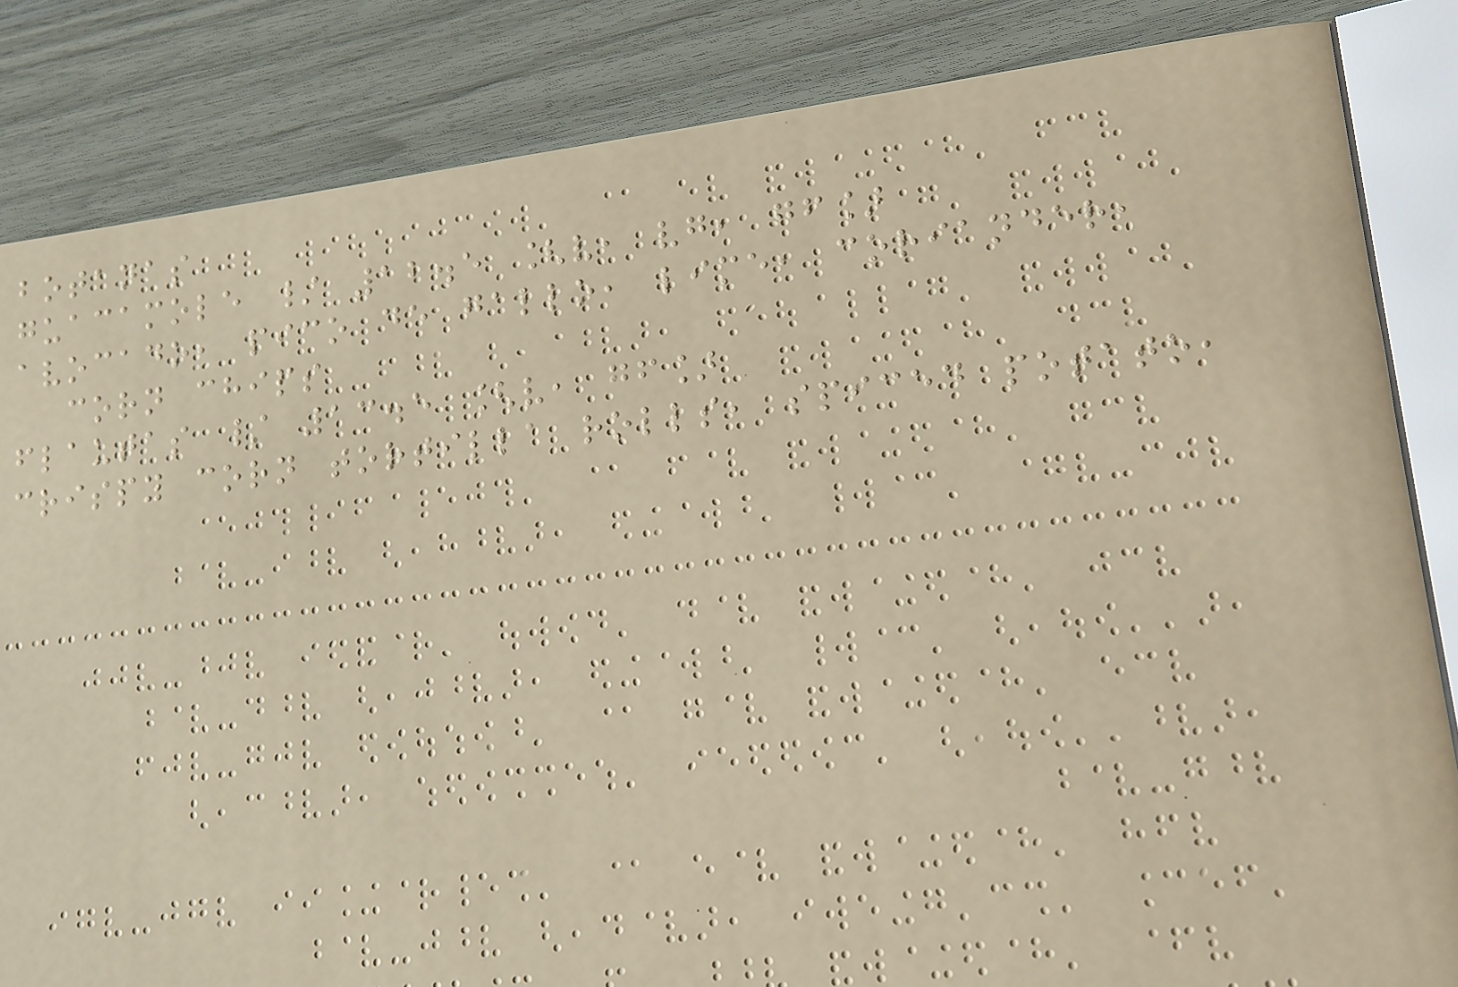botanas
guacamole / 12.5 [v, vg, gf]
avocado, pico de gallo, lime, coriander,
corn chips
flautas / 13.5 [v, gf]
crispy corn tortilla rolls, spiced potato,
